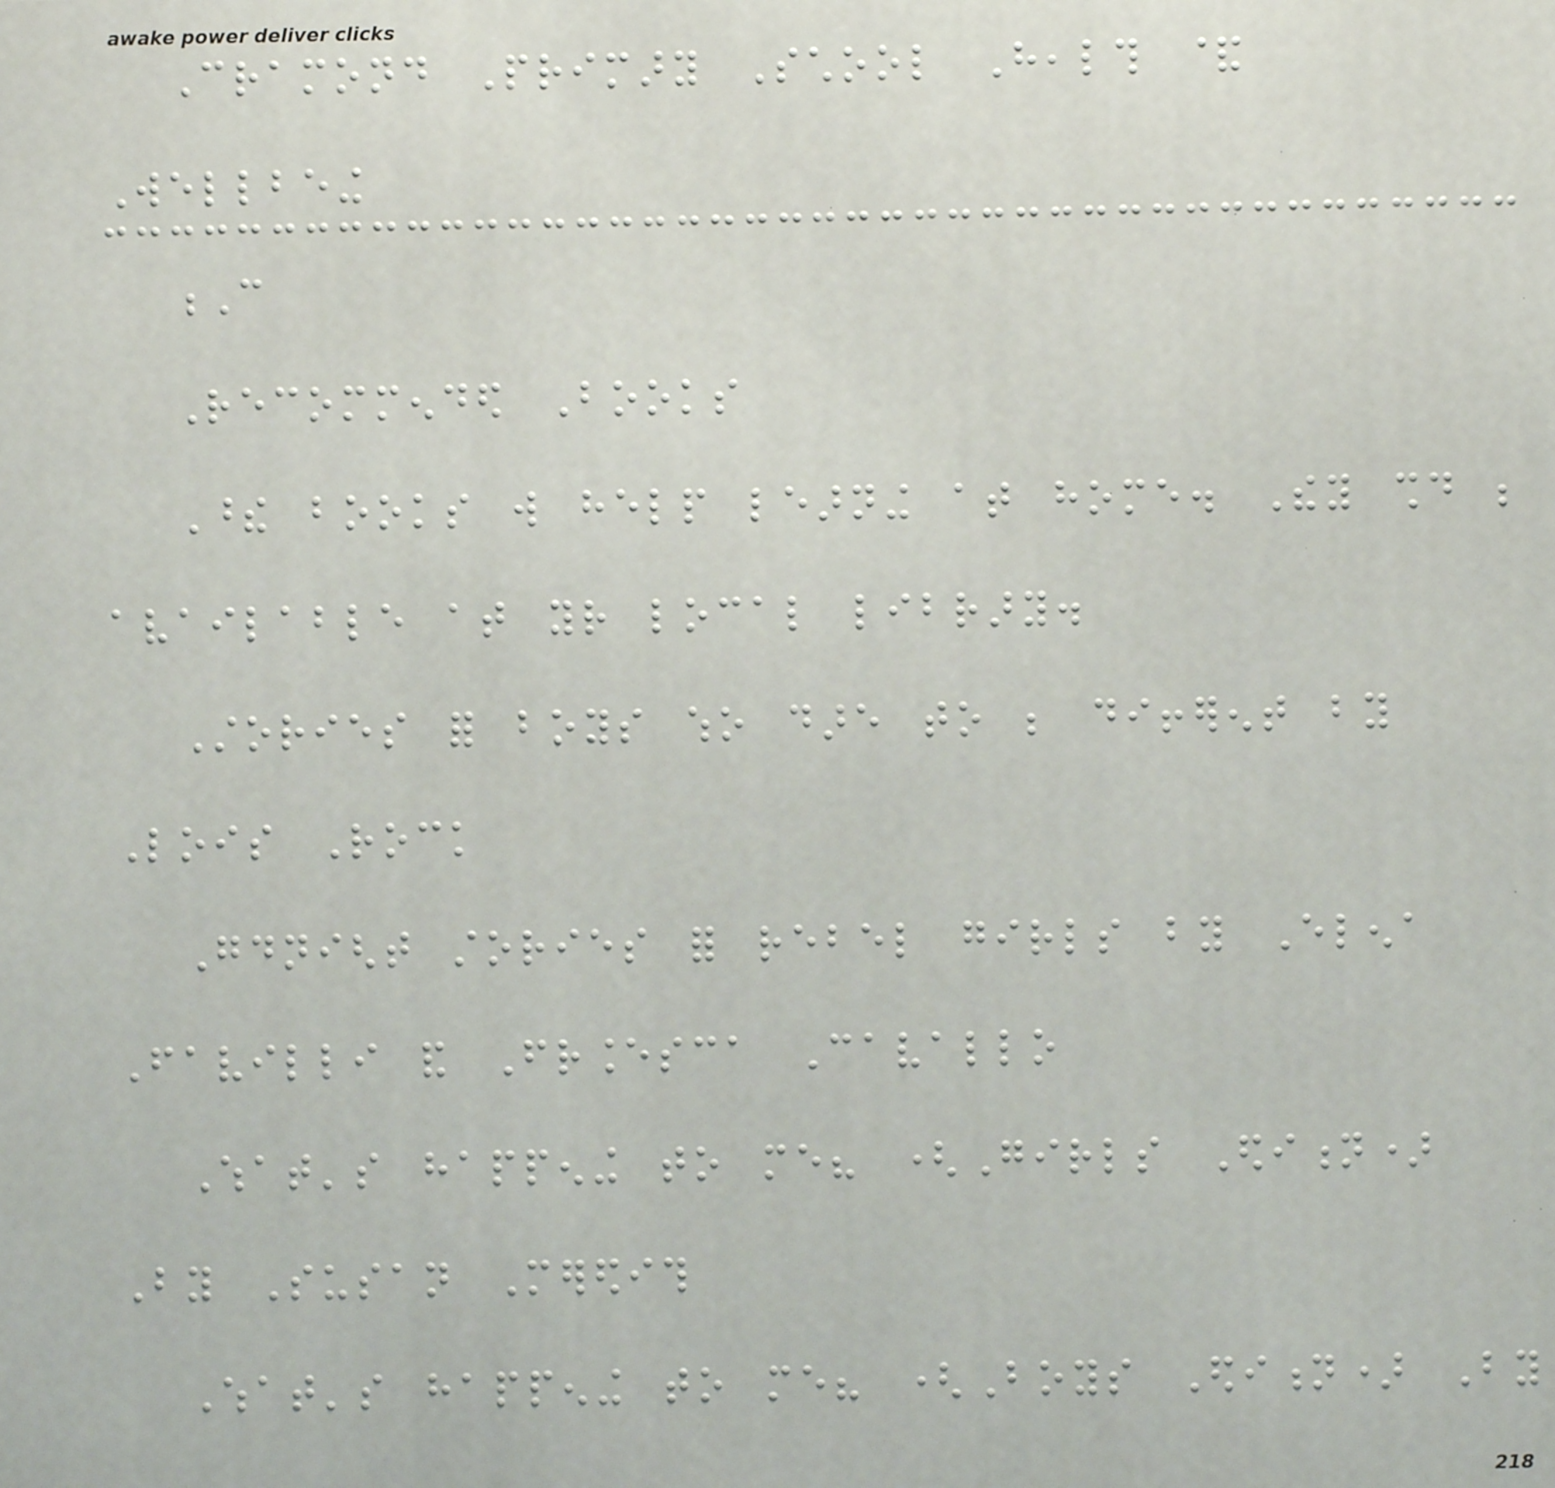Cramond Primary School Health &
Wellbeing
C
Recommended Books
These books will help learning at home. They should be
available at your local library.
Stories for boys who dare to be different by
Lois Rock
Goodnight stories for rebel girls by Elena
Favilli and Francesca Cavallo
What's happening to me? (Girls Edition)
By Susan Meredith
What's happening to me? (Boys Edition) By
